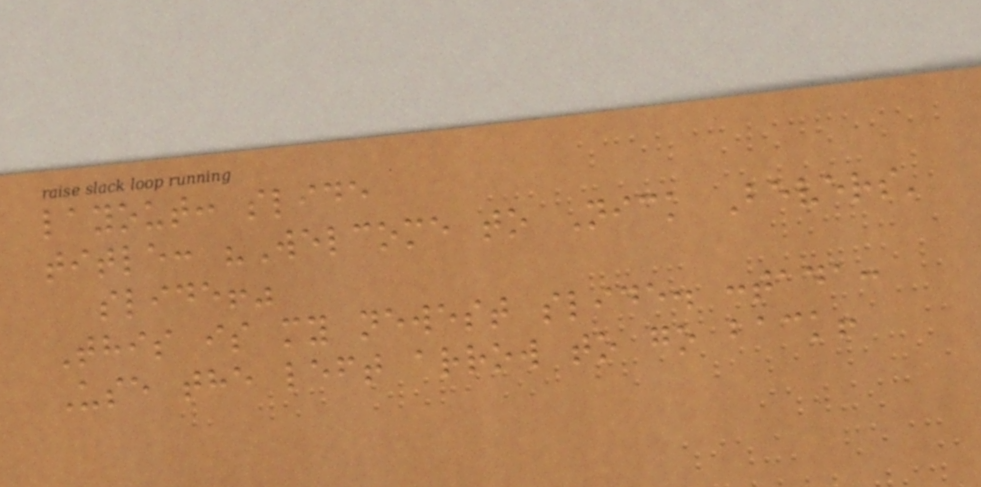layout: slide
title: "Welcome to Nick Bevers'
slide!"
This is my newest slide. :tada:
Use the left arrow to go back!
